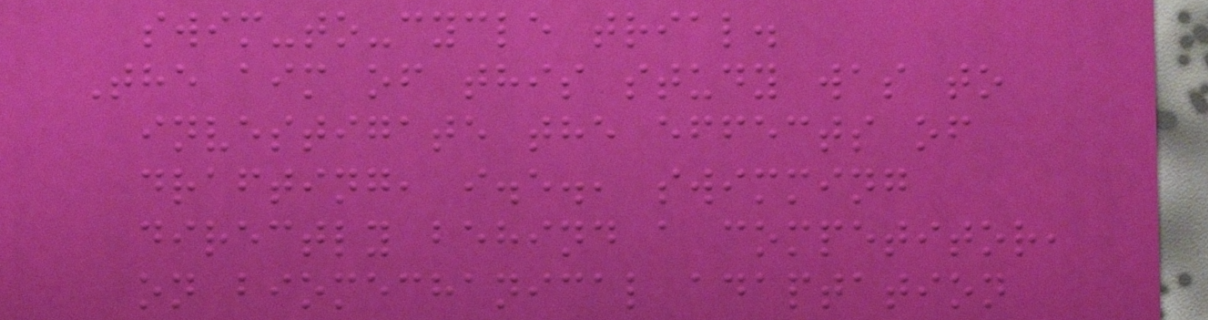swim-to-cycle trial.
The aim of this study was to
investigate the effects of
drafting, i.e., swimming
directly behind a competitor,
on biomechanical adaptation
